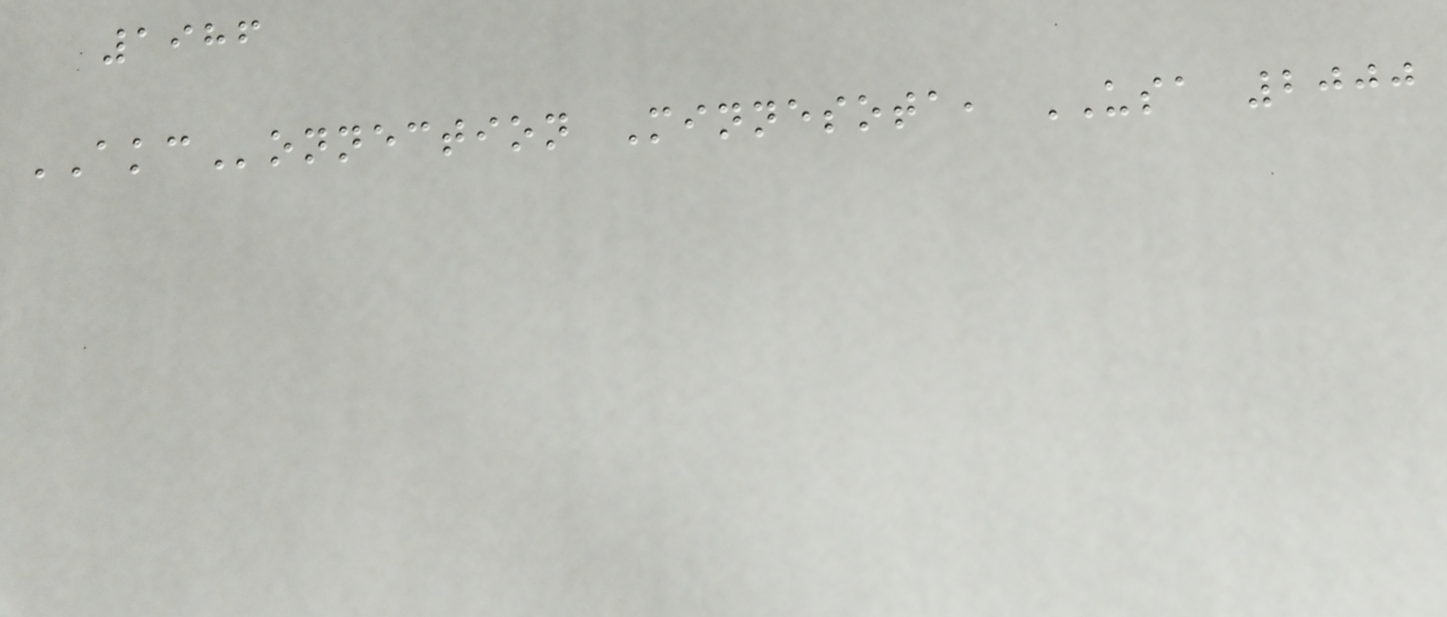1986
AKConnection Minnesota, USA 2000
